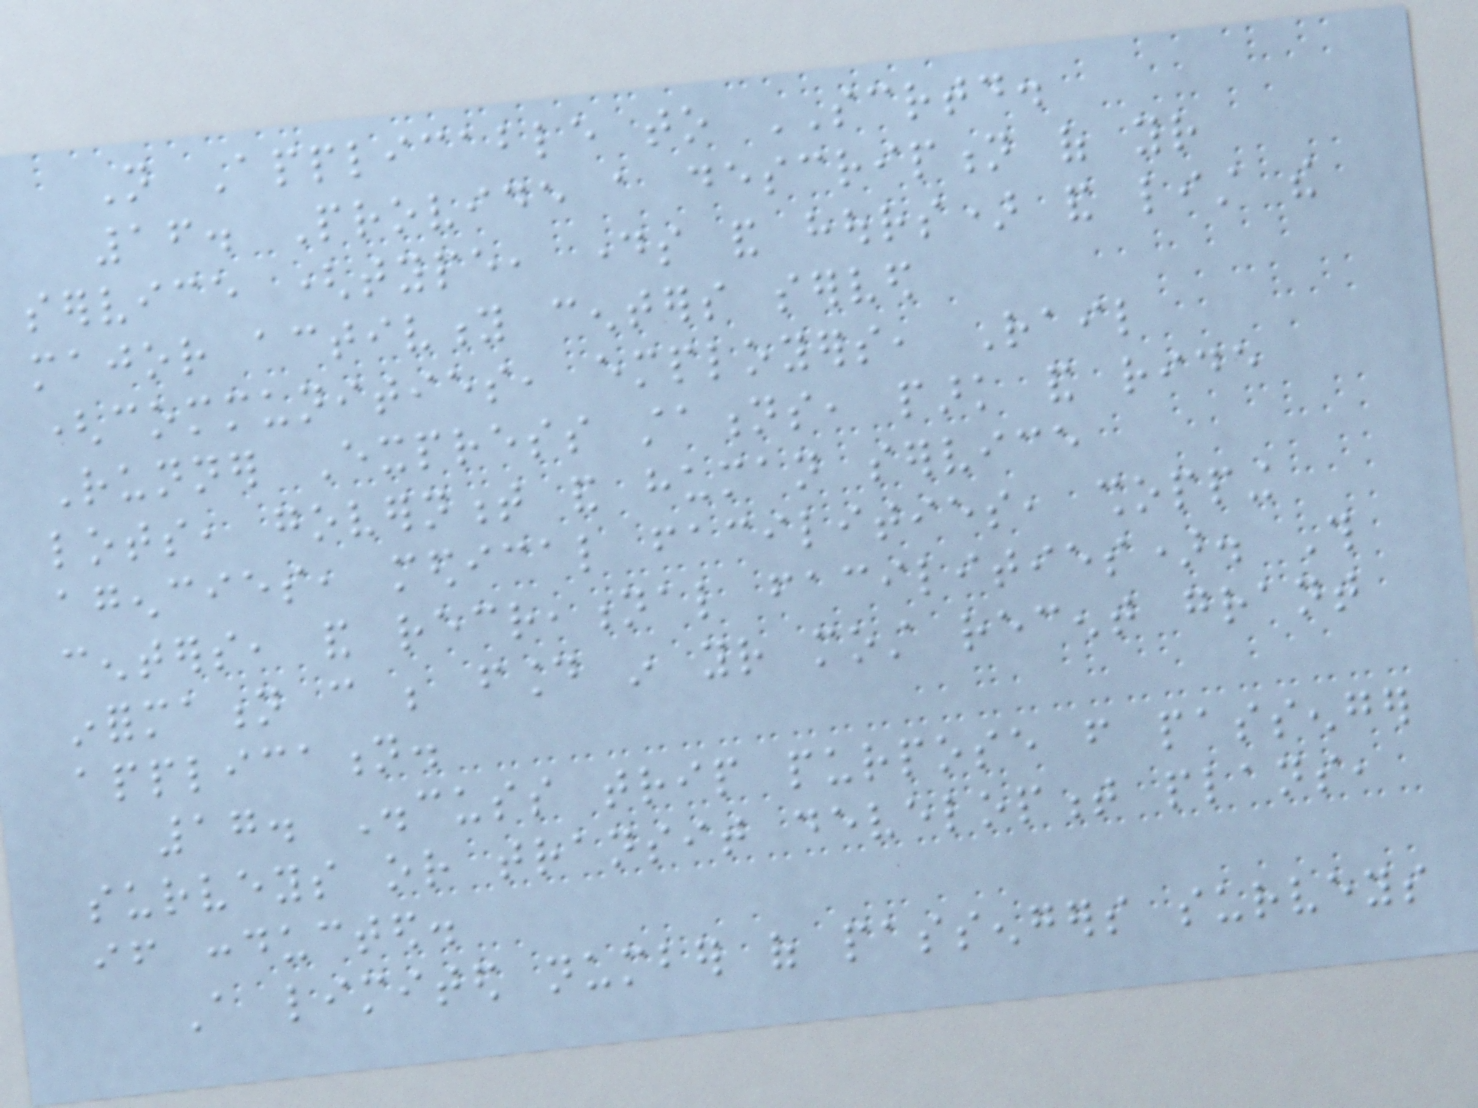Not Applicable to SCRTD.
16. Provide a description of your
service (type, days and hours) and list the
major activity centers served
(communities, employers, Rail
Runner Express stations, park and ride
lots, government and human service
agencies, medical facilities, shopping
centers, and recreational facilities). This
information can be found in your most recent grant
application.
17. Discuss trip purpose from passenger
surveys or transit development plans,
if conducted.
A limited number of passengers surveys
